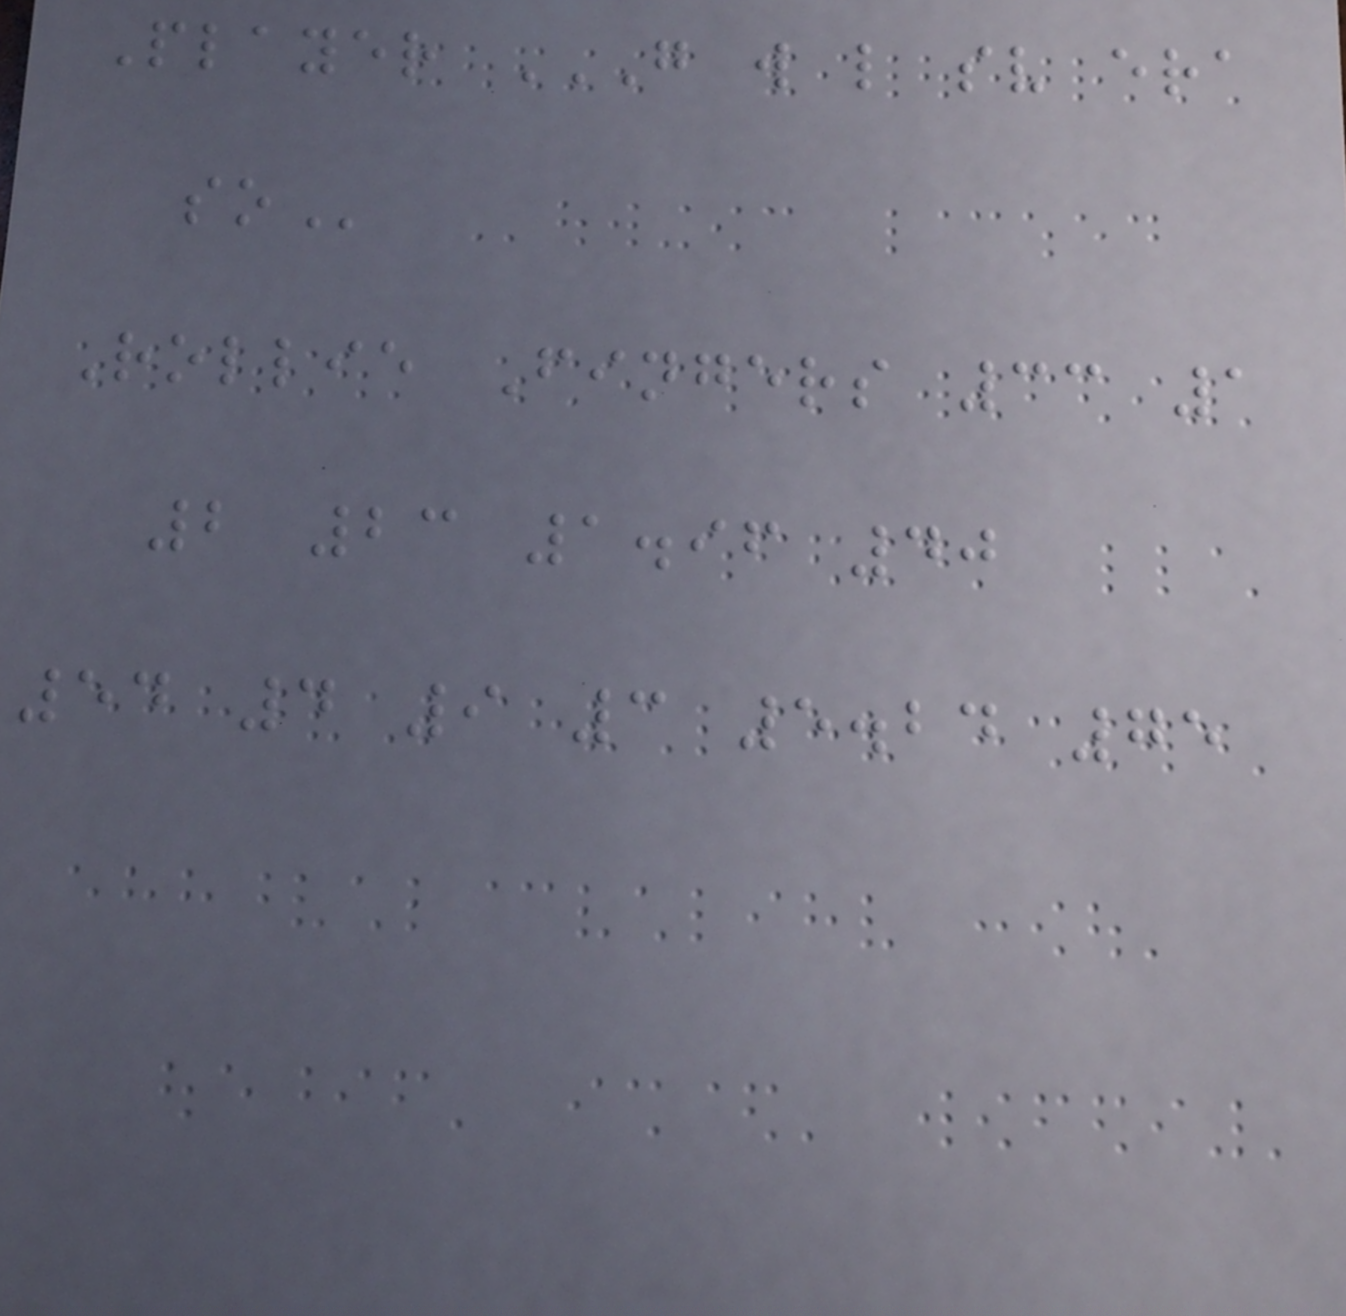Player G W L SV ERA
SO
Rollie Fingers 33 1
2 23 1.96 40
54 4 9 3 5.24 75
